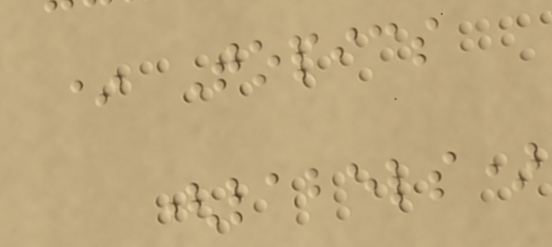* Topics
(labels)
